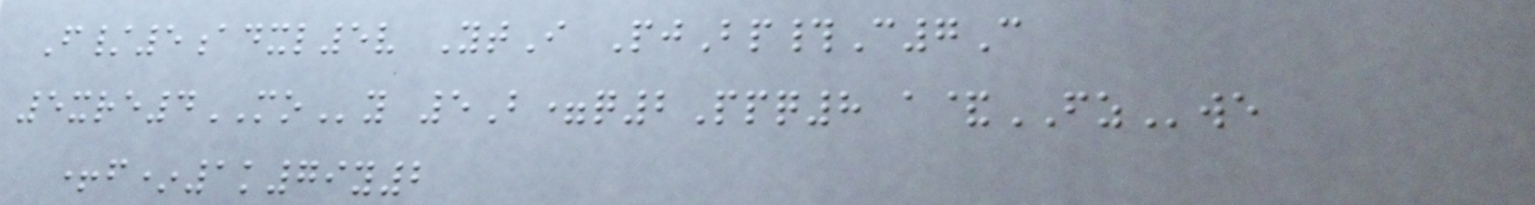F/5adxl5v YtI PjBp#C7C
5xre4MOy 5B=q2Ppq8 a&FZwe
+f*1k79y2
